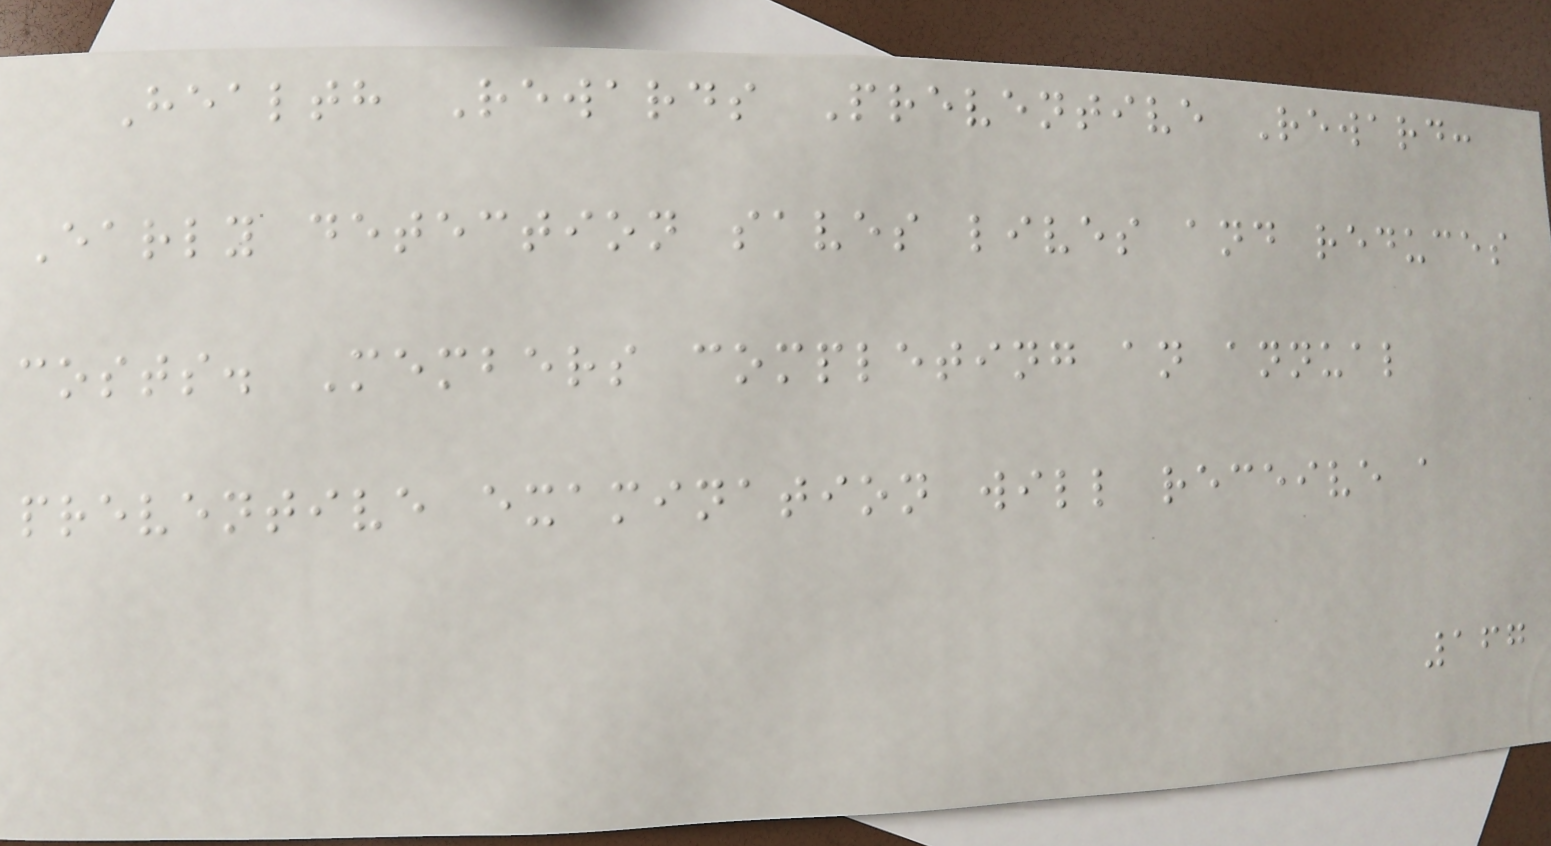Health Rewards Preventive Reward:
Early detection saves lives and reduces
costs. Members completing an annual
preventive examination will receive a
167
